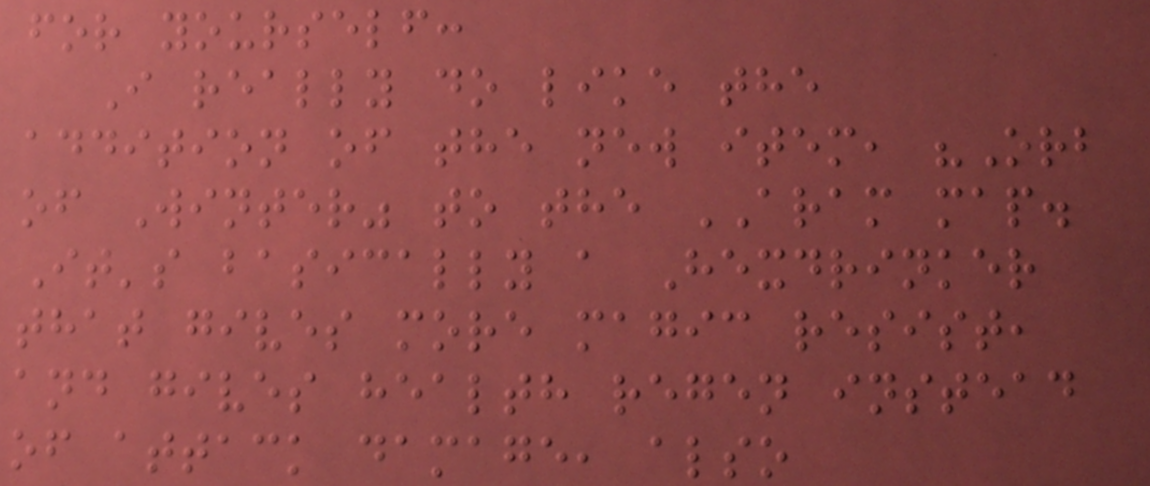for yourself:
I really do like the
addition of the new item, "Orb
of Winter" to the ARAM map.
It's basically a Hexdrinker
that gives more magic resist,
and gives health regen instead
of attack damage, also
